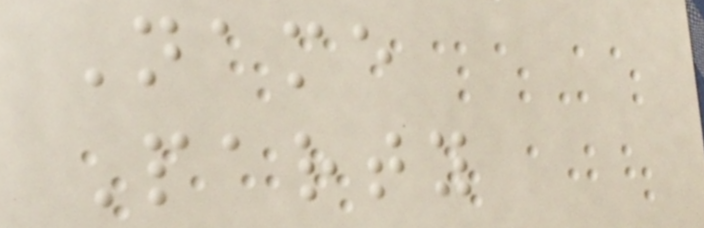Name
Party
